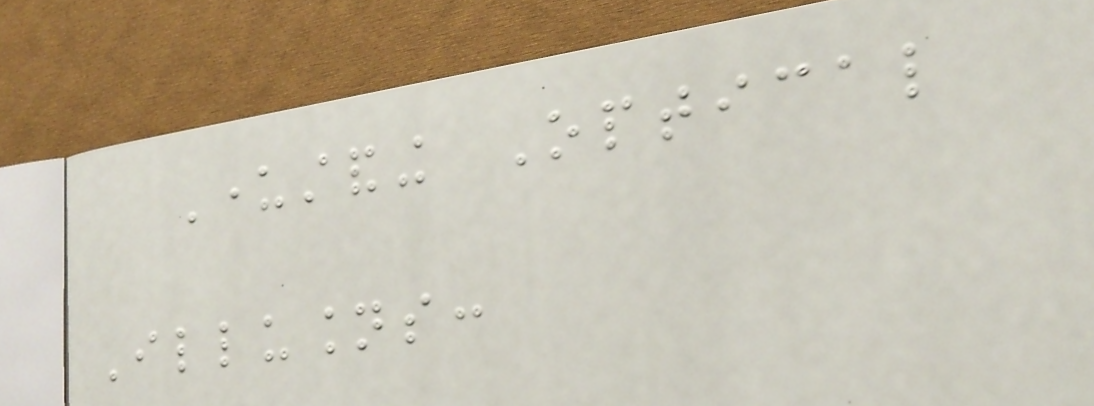Understanding Optical
Illusions:
